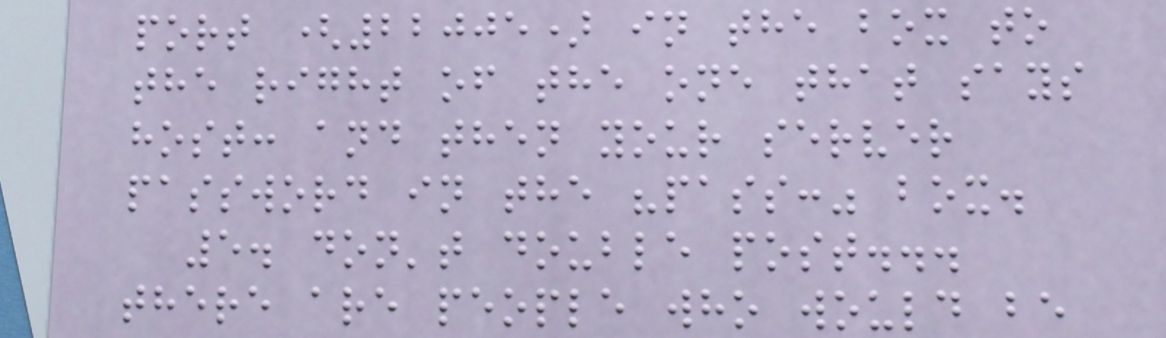port (22005) in the box to
the right of the one that says
host: and then your server
password in the "pass:" box.
5. don't double post...
there are people who would be
